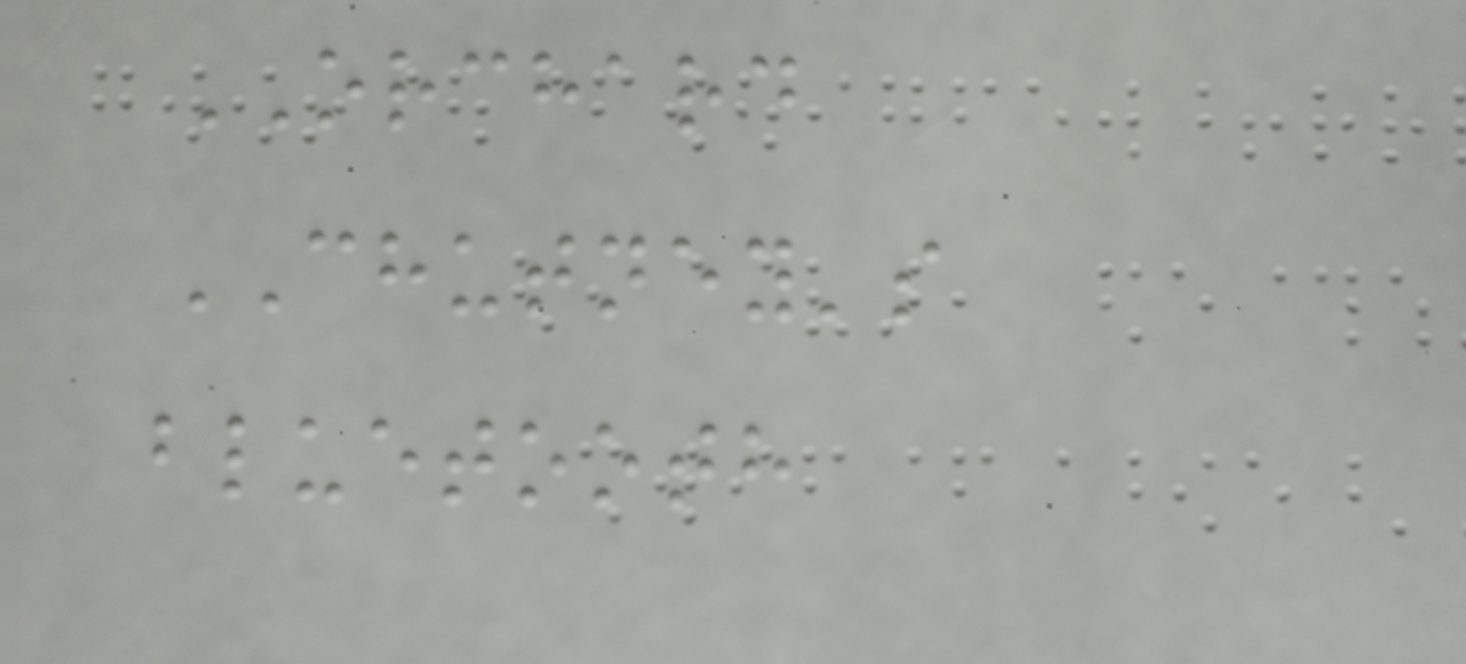ORCHARD
CHUTNEY's
bluetooth
